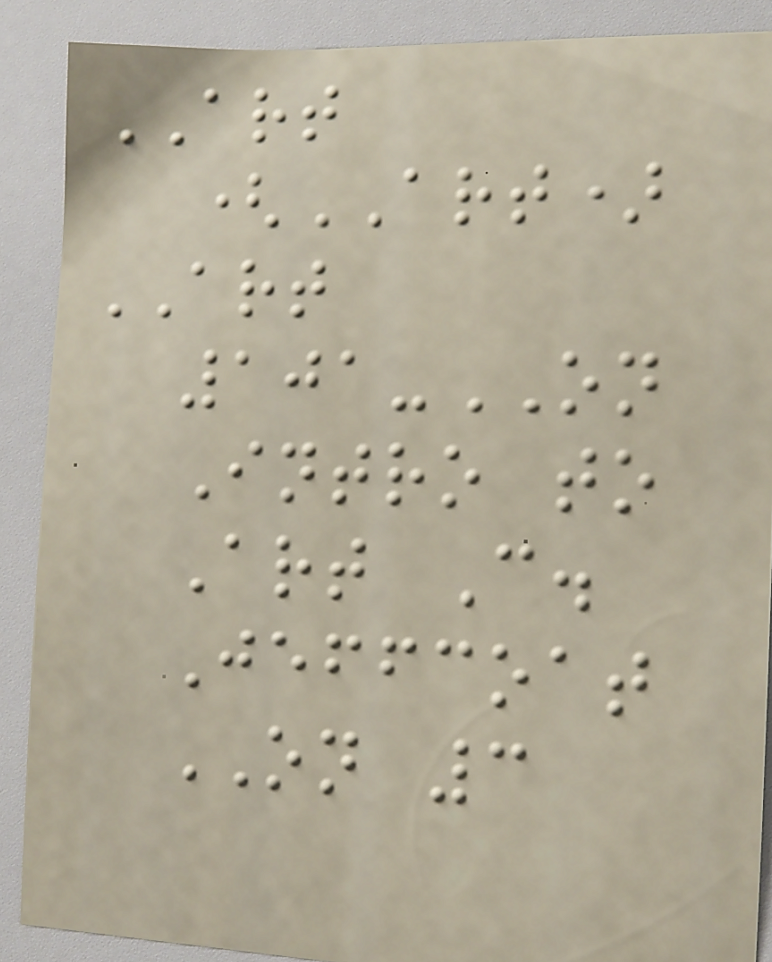ART
(ART)
ART
101-ON
Intro to
Art C.
Jeffcoat
ON 3
